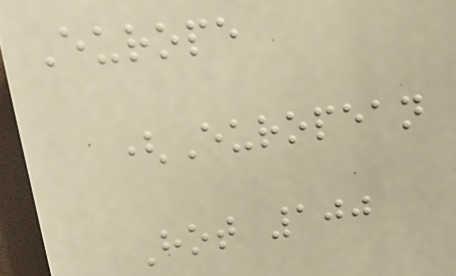Europe
(European
Hot 100
